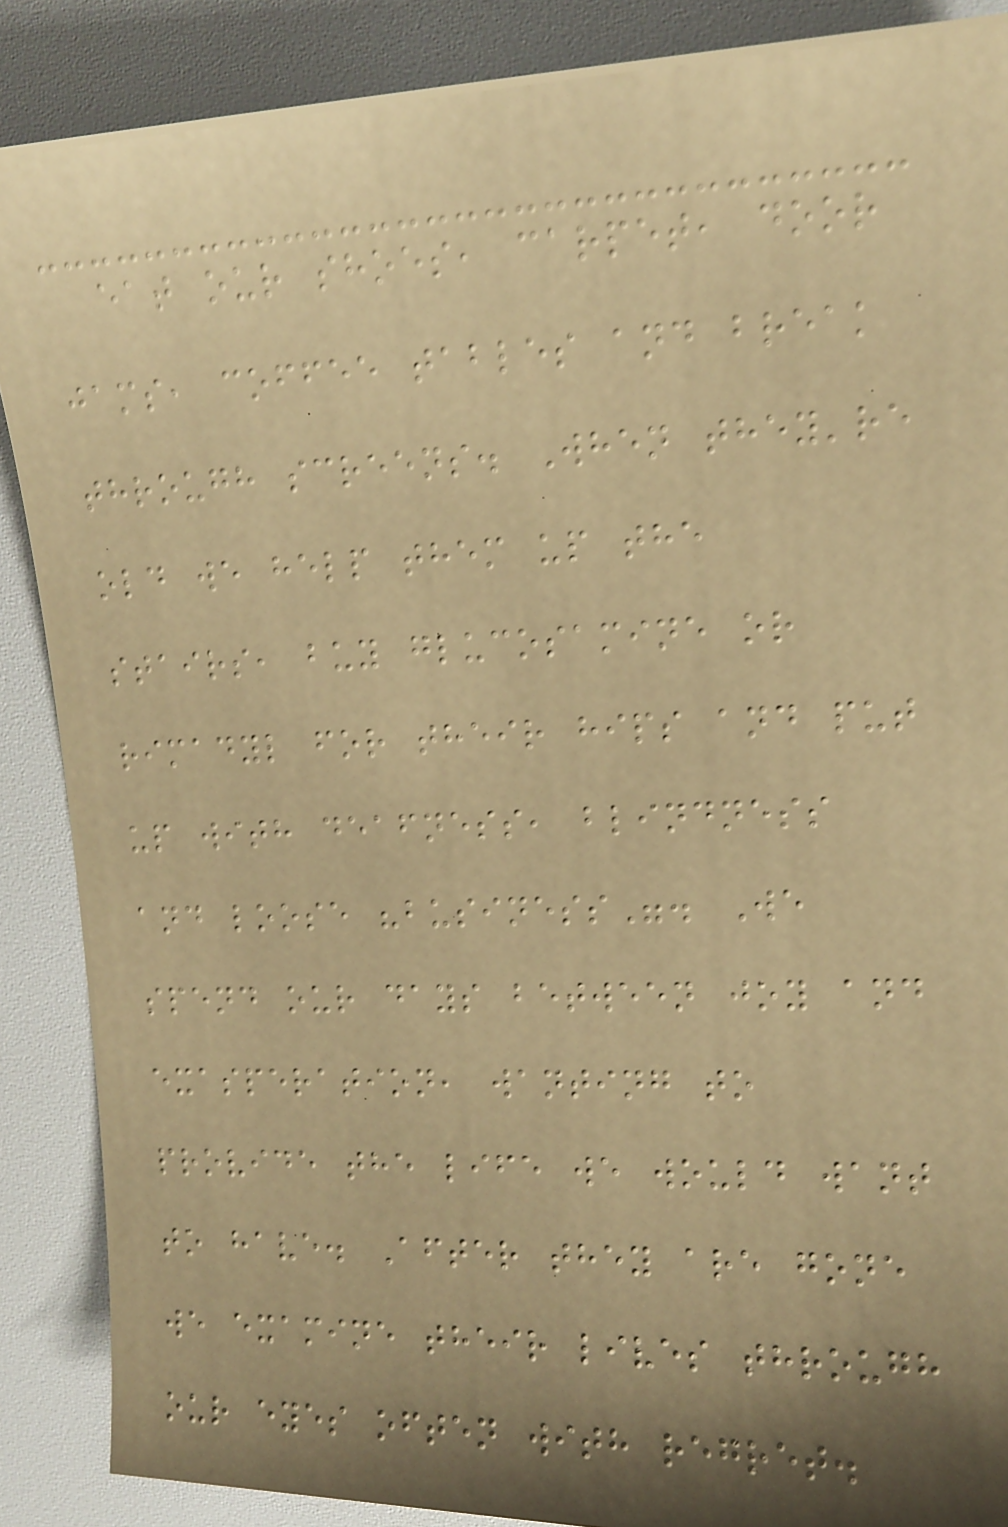eat our shoes, carpet, door
jams, coffee tables and break
through screens. When they're
old we help them up the
stairs, buy glucosamine or
rimadyl for their hips and put
up with deafness, blindness
and loose "business". We
spend our days between joy and
exasperation, wanting to
provide the life we would want
to have. After they are gone
we examine their lives through
our eyes often with regret.
